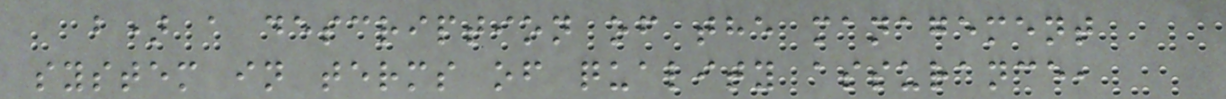b) a description of the management
system in terms of quality assurance,
